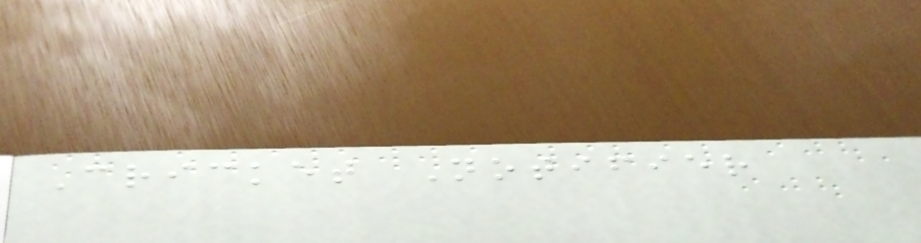Cricket Notifier
